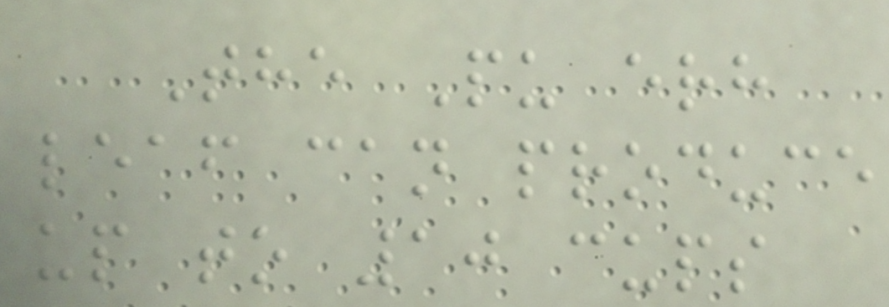The Pu erh
leaf can produce
up to 10 cups
